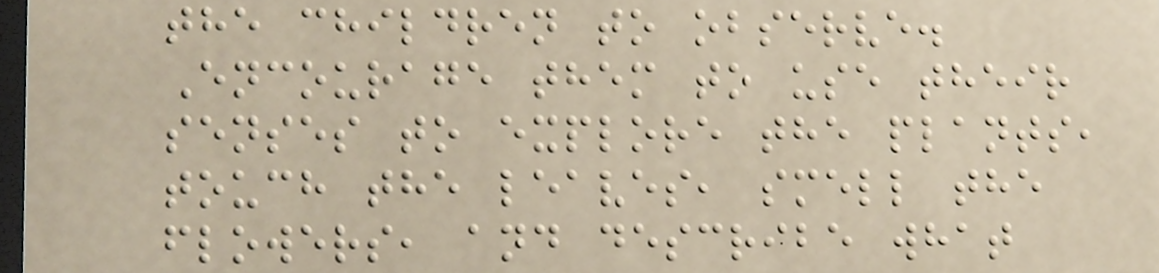the children to observe.
Encourage them to use their
senses to explore the plants,
touch the leaves, smell the
flowers, and describe what
